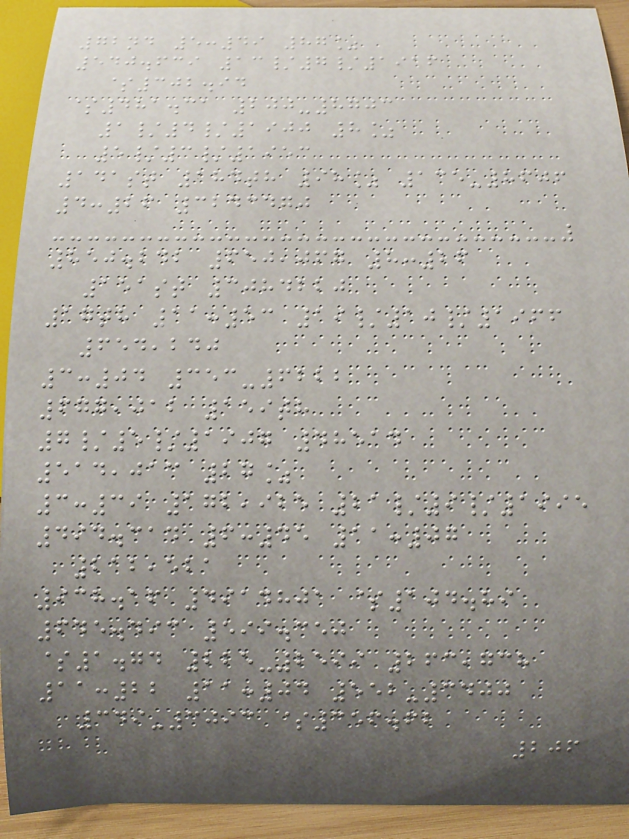72nd 5:49 87%
540.639 13/7/1916
$302.94
$481.31 200-8703
1/4/1900 8%
5/3/1953
141st 184th 98% 135-8606
4:26 3243470
850.242 650,067 8:26
151st 3084220
17th 11:53 19/10/1966
654,240
3:04 353-6222
677,012 159th
7/5/1907 48514
514,013 27%
3:39 172,925 21/9/1995
494.314 6:45 11:07
212,521
938.16 4914801 $104.89
645.493 599.350
$1.74 225-2599 263,738
11:22 11:04 552-3400
349-3093 $356.62
206
